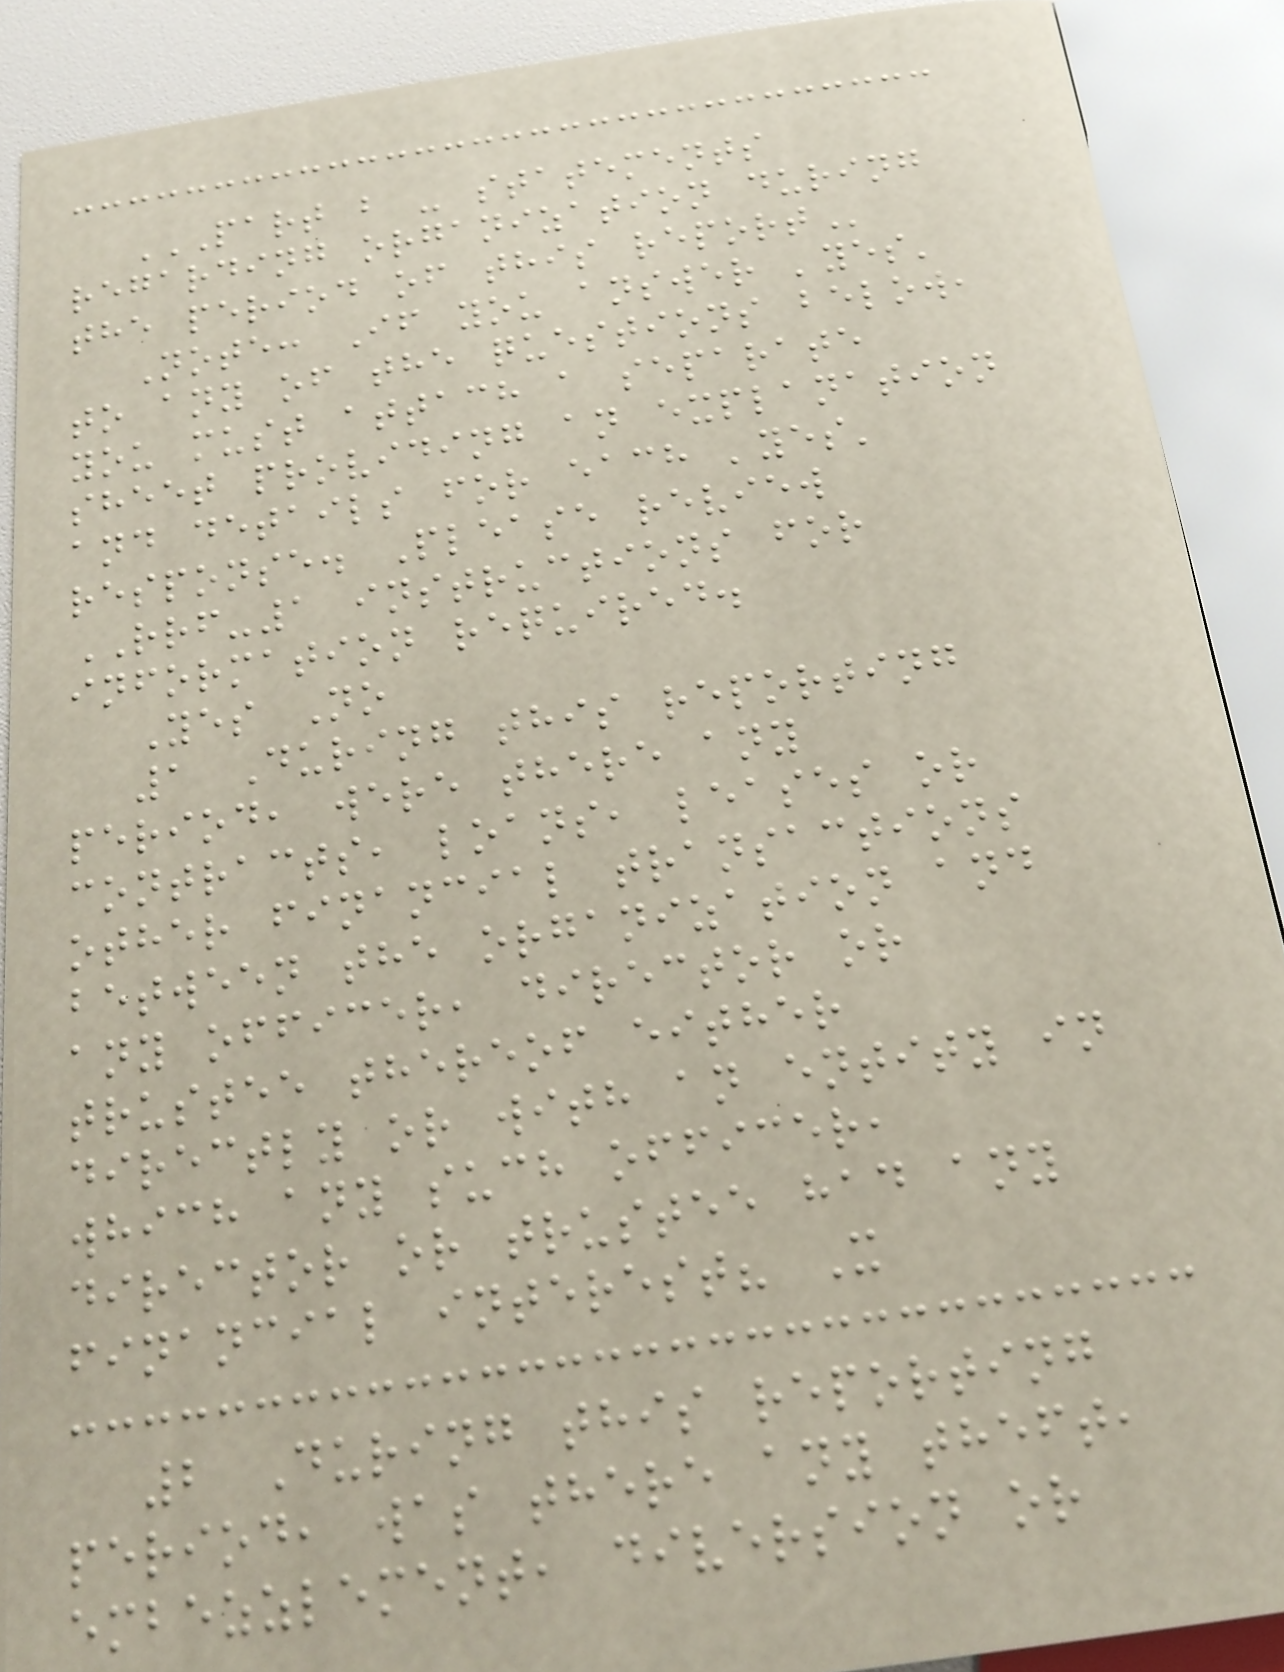PART B - STATEMENTS
REGARDING ORGANIZATION DURING
THE PERIOD OF THIS REPORT
Note: If you answer 'yes'
to any of the questions below,
you must attach a separate
sheet providing an explanation
and details for each 'yes'
response. Please review
RRF-1 instructions for
information required.
Yes No
1 During this reporting
period, were there any
contracts, loans, leases or
other financial transactions
between the organization and
any officer, director or
trustee thereof either
directly or with an entity in
which any such officer,
director or trustee had any
financial interest? X
2 During this reporting
period, was there any theft,
embezzlement, diversion or
